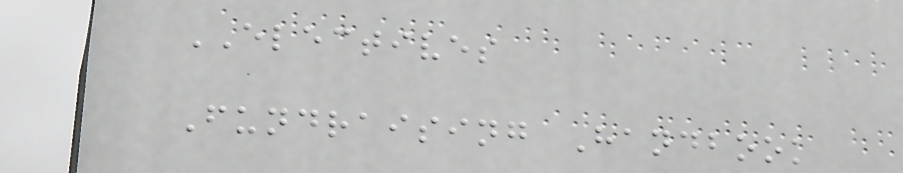ELECTIVES
Fundraising Handbook
